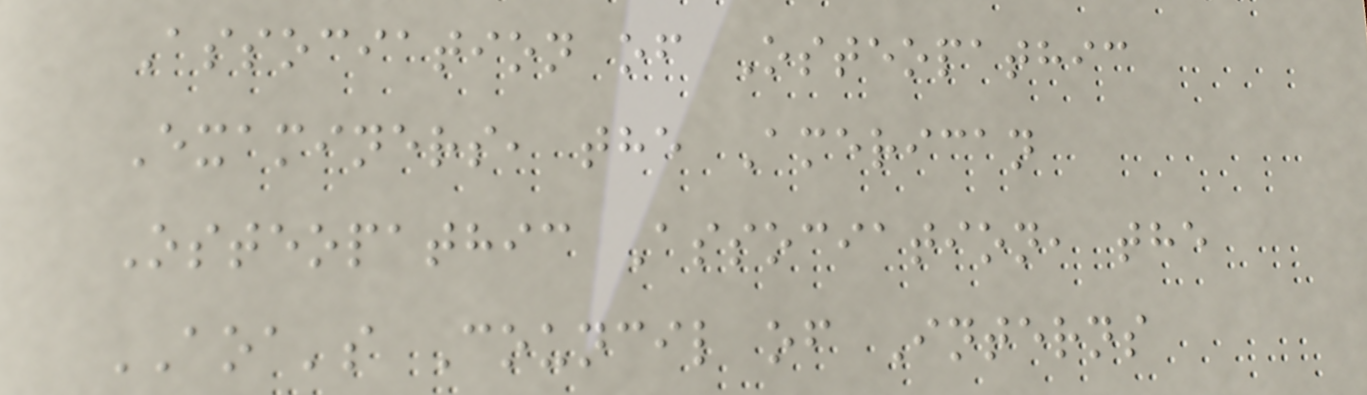Association of Osteopathic
Examiners, the American
Osteopathic Association, the
AOA's Council of Interns
